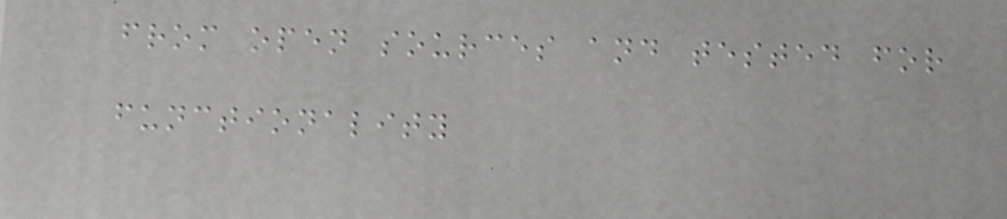from open sources and tested for
functionality
